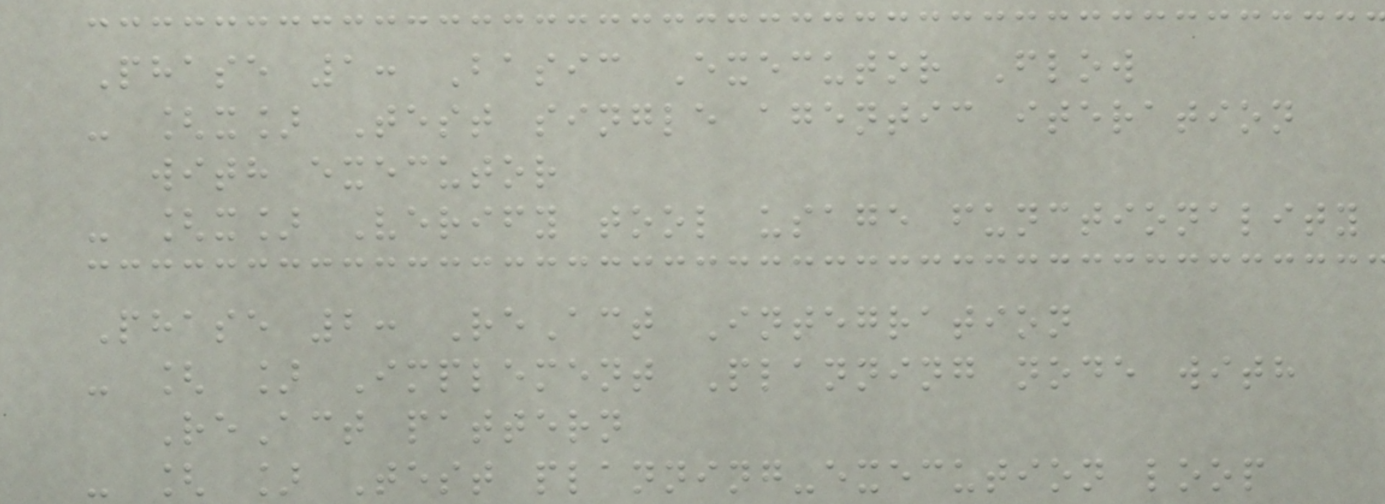Phase 1: Basic Executor Flow
- [x] Test single agentic iteration
with executor
- [x] Verify tool usage functionality
Phase 2: ReAct Integration
- [ ] Implement Planning node with
ReAct pattern
- [ ] Test planning-execution loop
